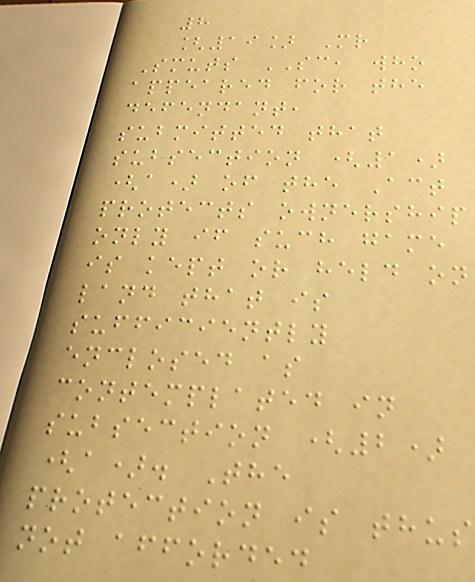8
[19] Mr
Smuts SC, who
appeared for the
defendant,
submitted that
subsection (1)
(a) of the Act
protects ownership
only if such game
is kept or held on
land that is
sufficiently
enclosed as
contemplated in
subsection (2)
(a). The
protection is thus
not afforded
